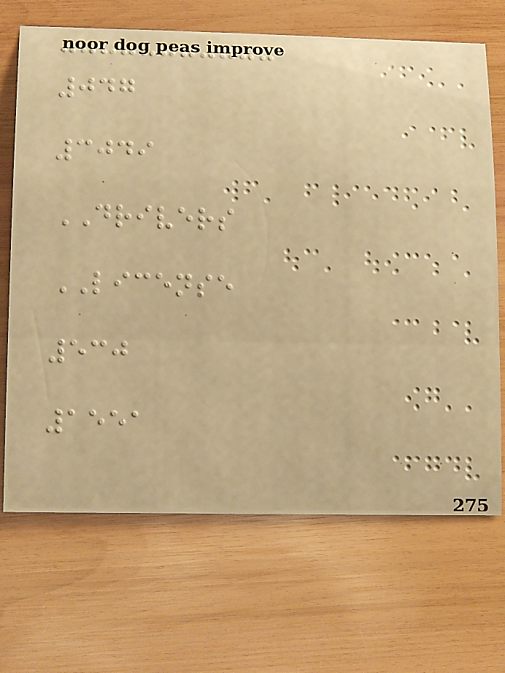047
3049
DRIVERS
LICENSE
530
1551
